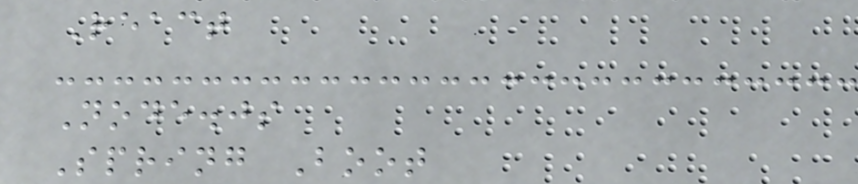React
Node.js
Spring Boot
